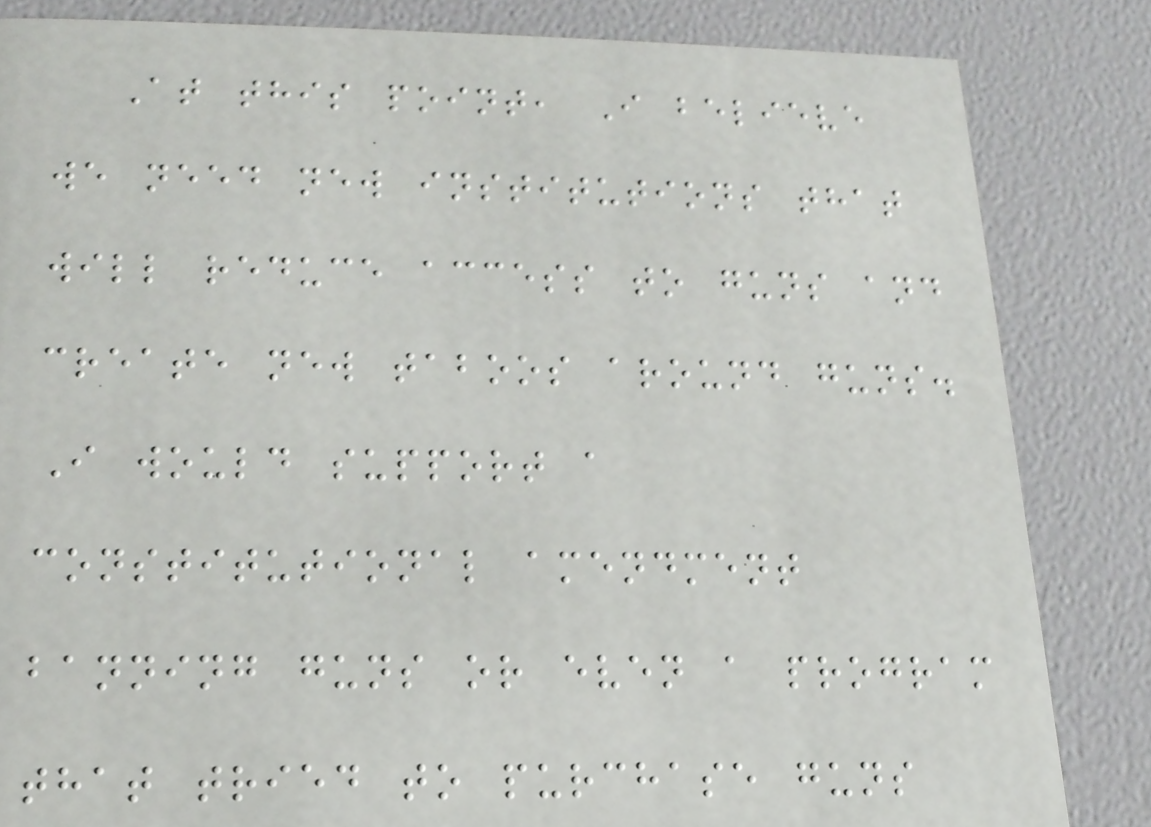At this point, I believe
we need new institutions that
will reduce access to guns and
create new taboos around guns.
I would support a
constitutional amendment
banning guns or even a program
that tried to purchase guns
